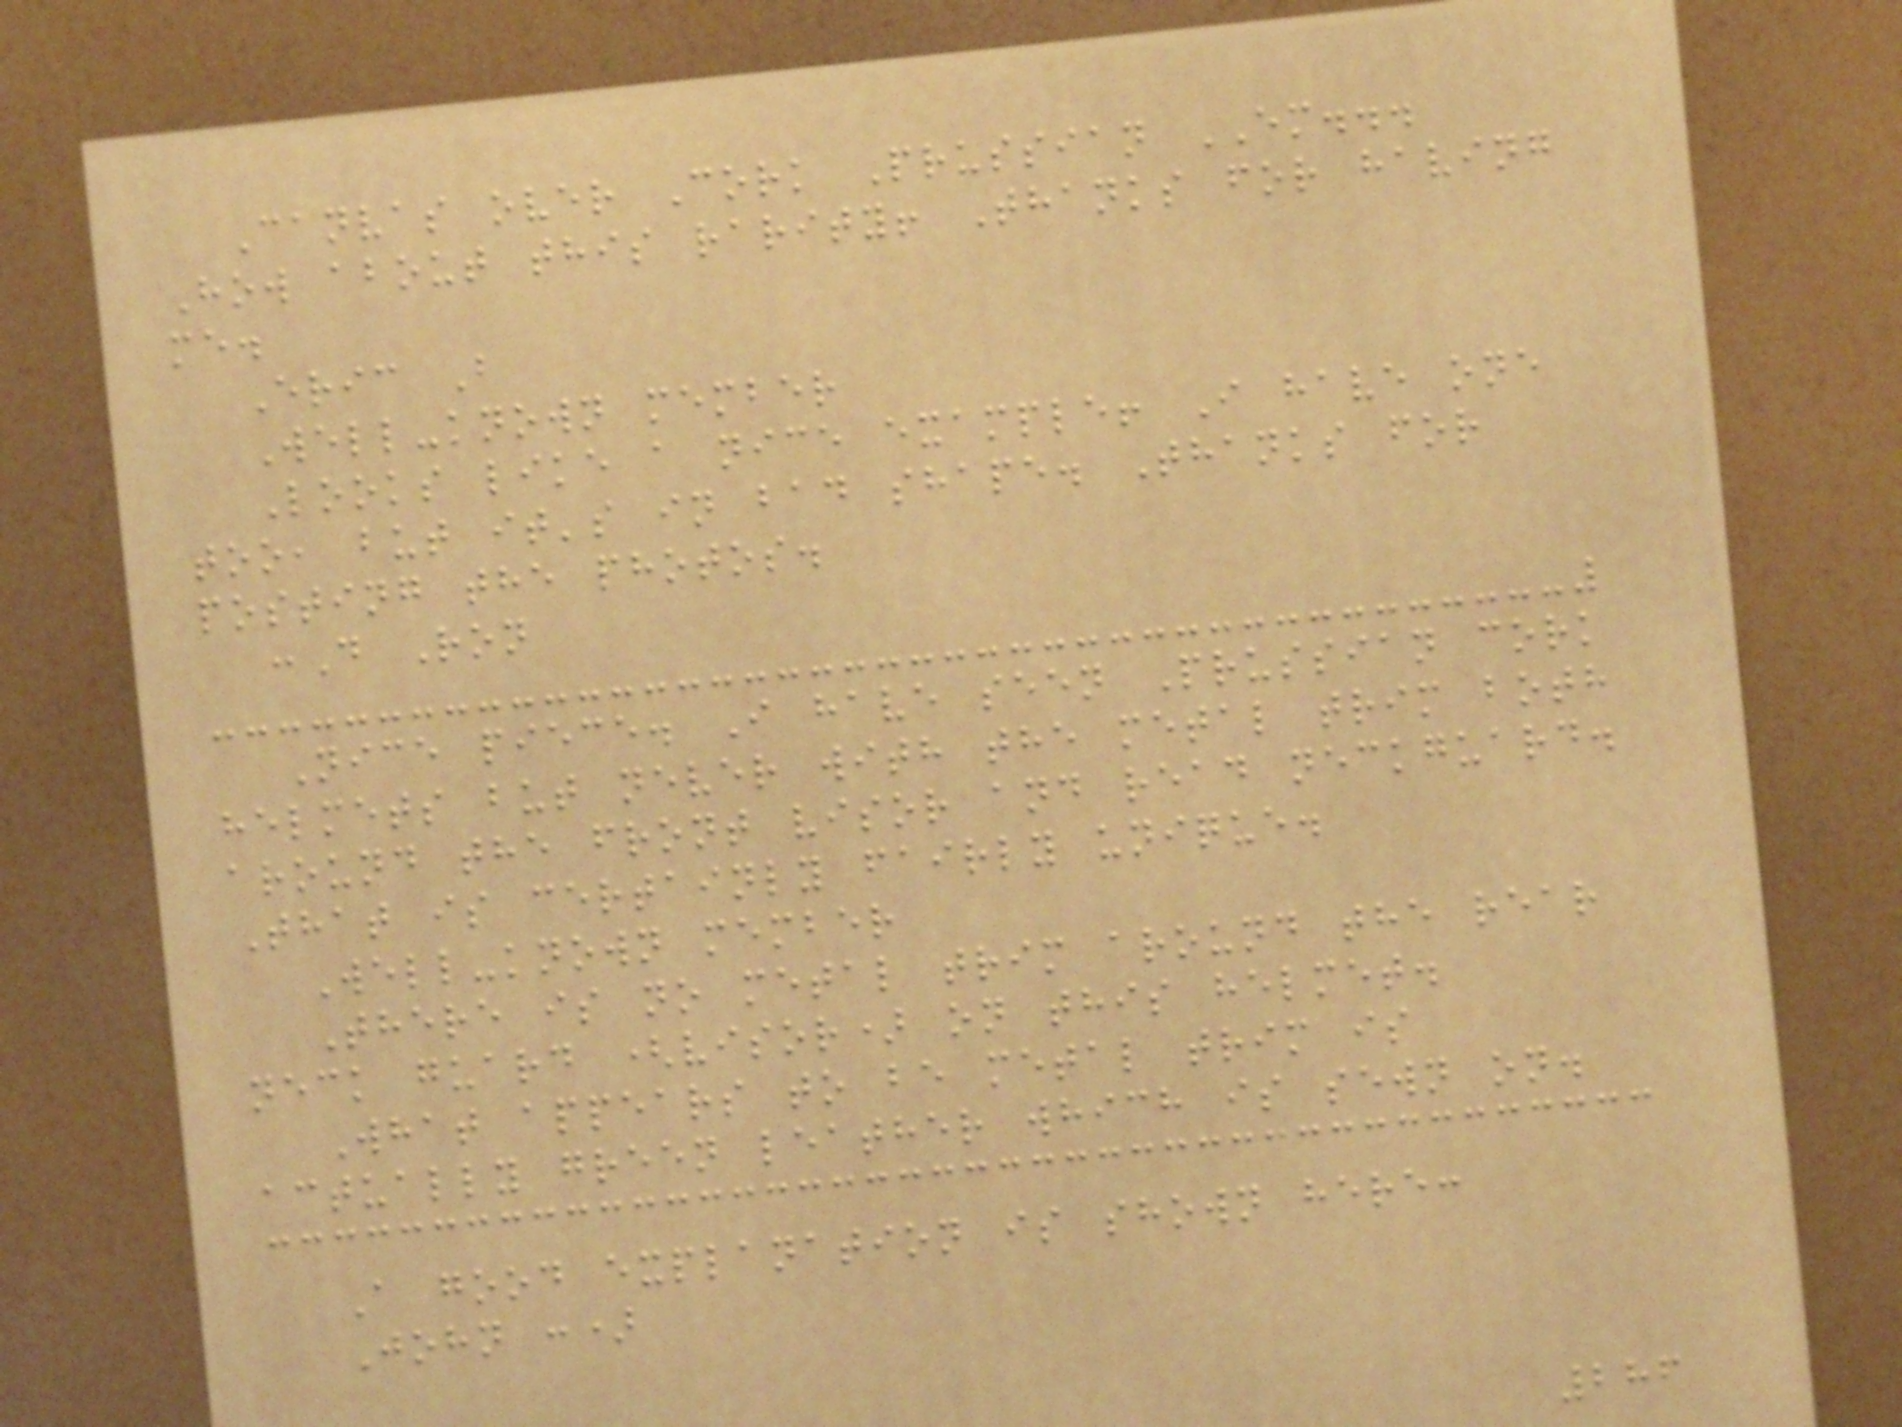Canvas over Cork Prussian EM...
How about this rarity! Thanks for having
me.
Eric B
Well-known member
Looks like a nice example! I have one
too, but it's in bad shape. Thanks for
posting the photos.
:D Ron
Nice piece. I have seen Prussian cork
helmets but never with the metal trim both
around the front visor and read neckguard.
That is certainly fairly unique.
Well-known member
There is no metal trim around the rear
neck guard (visor) on this helmet.
What appears to be metal trim is
actually green leather which is sewn on.
A good explanation is shown here:
John :)
286
